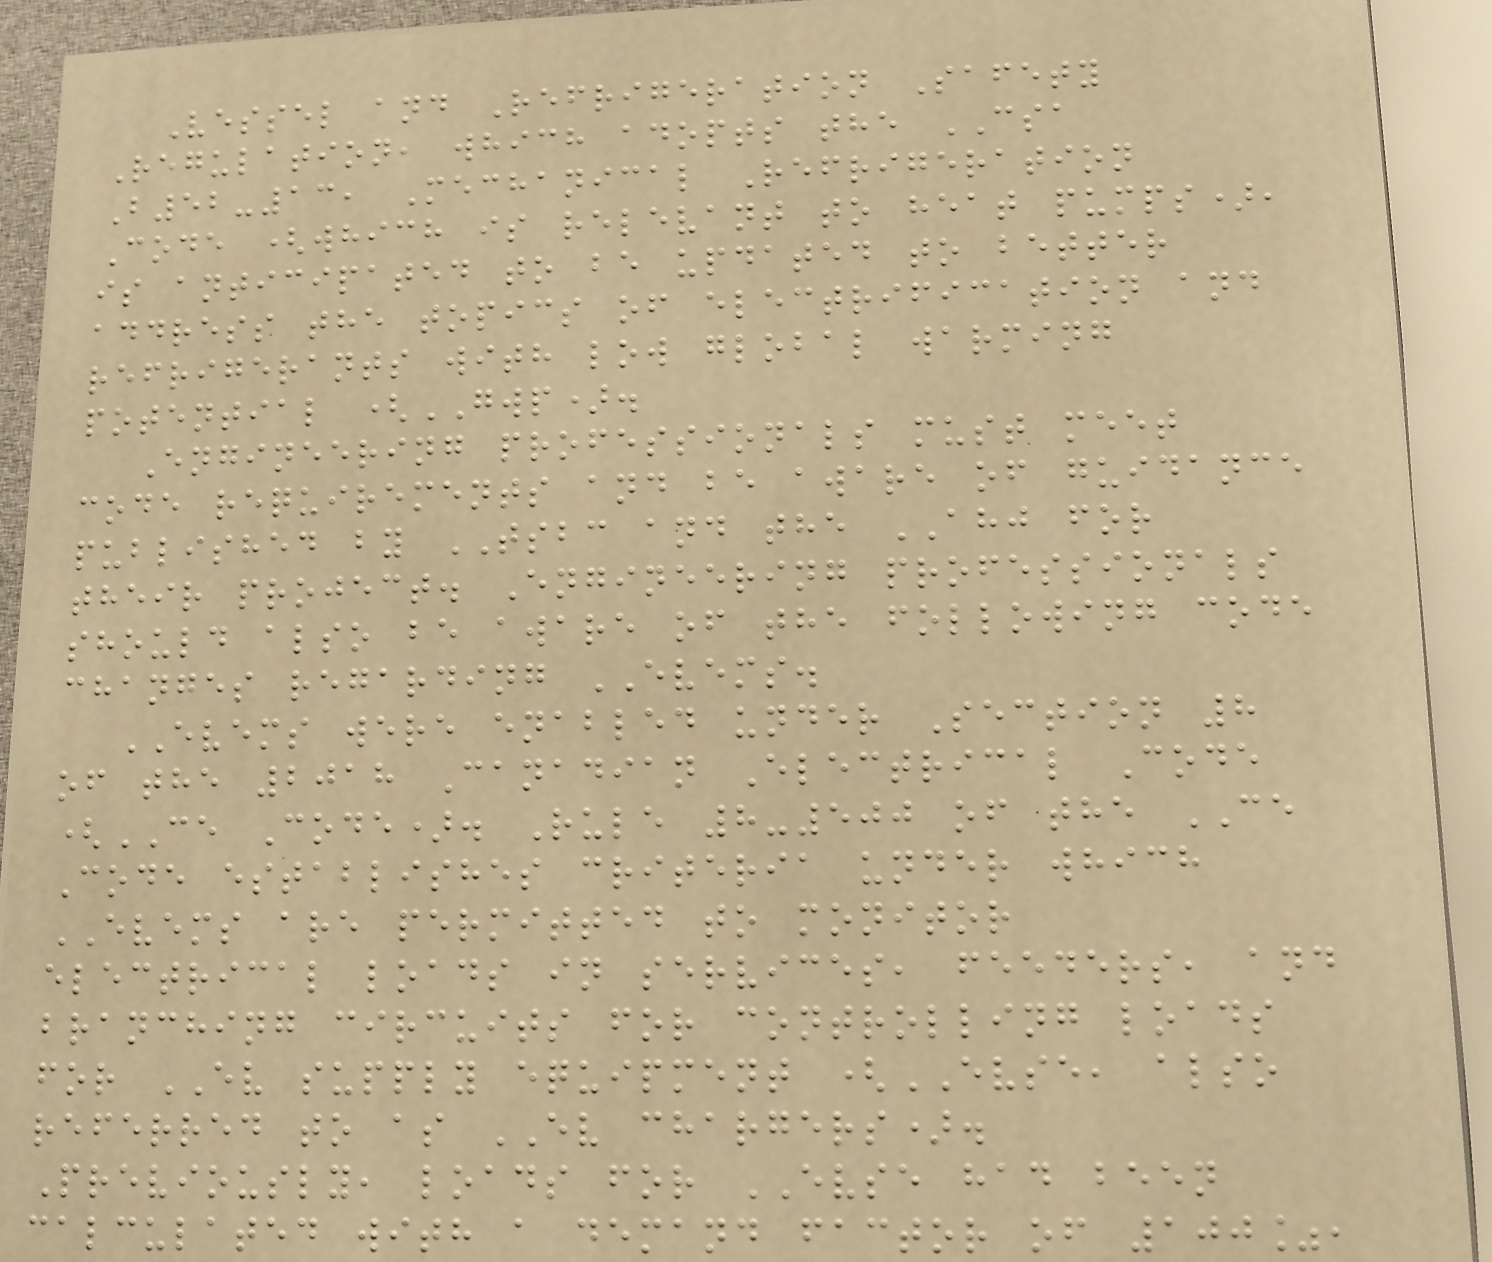Vessel and Refrigeration Safety
Regulation, which adopts the CSA
B52-13, Mechanical Refrigeration
Code (which is relevant to heat pumps),
is anticipated to be updated to better
address the topics of electrification and
refrigerants with low global warming
potential (GWP).
Engineering professionals must meet
code requirements and be aware of guidance
published by TSBC and the AHJ for
their project. Engineering professionals
should also be aware of the following code
changes regarding EVEMS.
EVEMS were enabled under Section 8
of the 2018 Canadian Electrical Code
(CE Code). Rule 8-500 of the CE
Code establishes criteria under which
EVEMS are permitted to monitor
electrical loads in services, feeders, and
branching circuits for controlling loads
for EV supply equipment (EVSE, also
referred to as EV chargers).
Previously, loads for EVSE had been
calculated with a demand factor of 100%,
